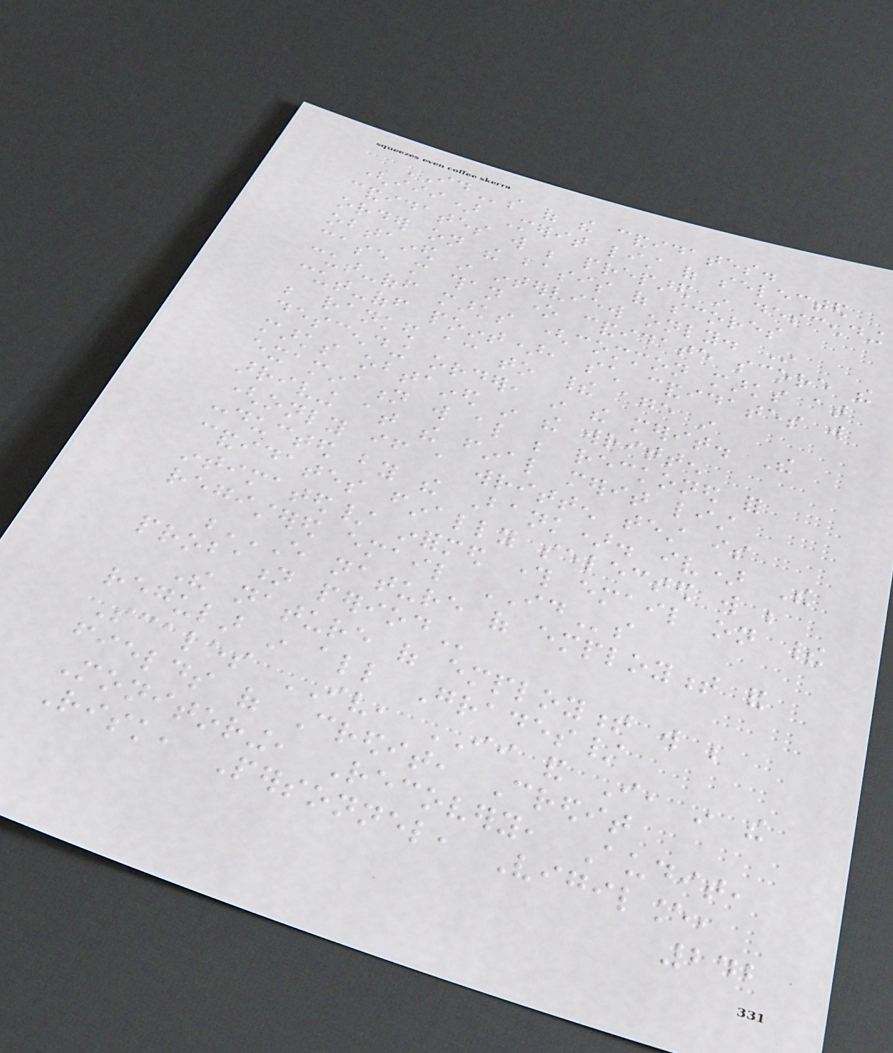IDs of the candidates.
(iii) Merit list of selected
candidates will be prepared in descending
order on the basis of scores
obtained in interview only. In
case more than one candidate score the
cut-off marks (common marks at
cut-off point), such candidates will
be ranked according to their age in
descending order, in the merit. The
marks obtained in the written
examination will also be reckoned for
arriving at the final merit list
(only if a written test is
conducted by the Bank). iv) The
candidates finally selected will be
intimated/ informed through email on their
registered email IDs
E NATURE OF EMPLOYMENT AND
PROBATION PERIOD
The nature of employment will be
regular in all Grades/
Scales IV, II and I, in the
fields of Credit, Credit
Monitoring, Recovery, Audit,
Risk, Personnel, Vigilance,
242
